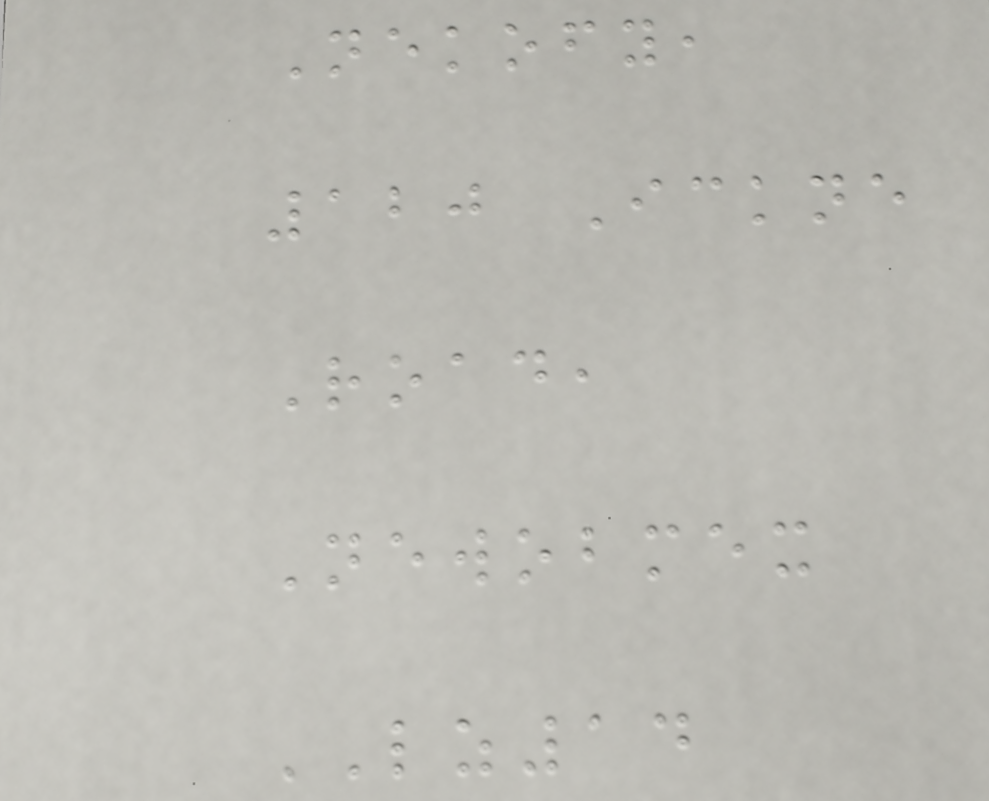Nekofy,
120 Ickne
Road,
Newobmex
LZ14
